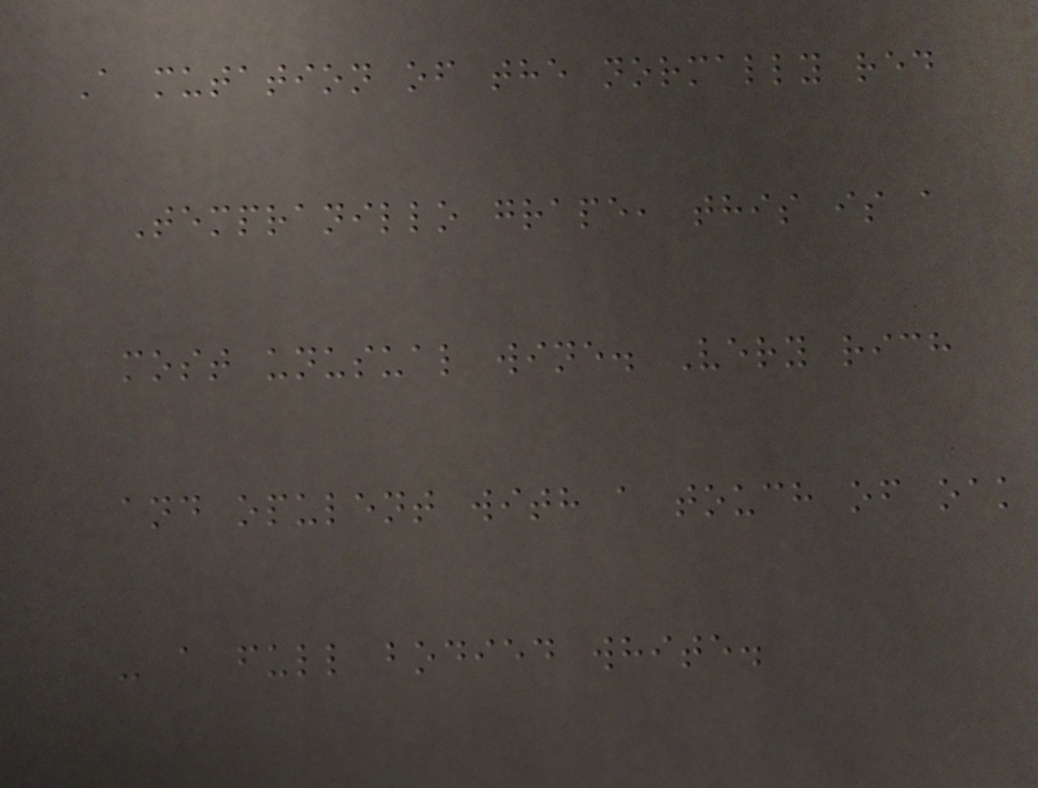A mutation of the normally red
Tempranillo grape, this is a
most unusual wine. Very rich
and opulent with a touch of oak
- a full bodied white.
